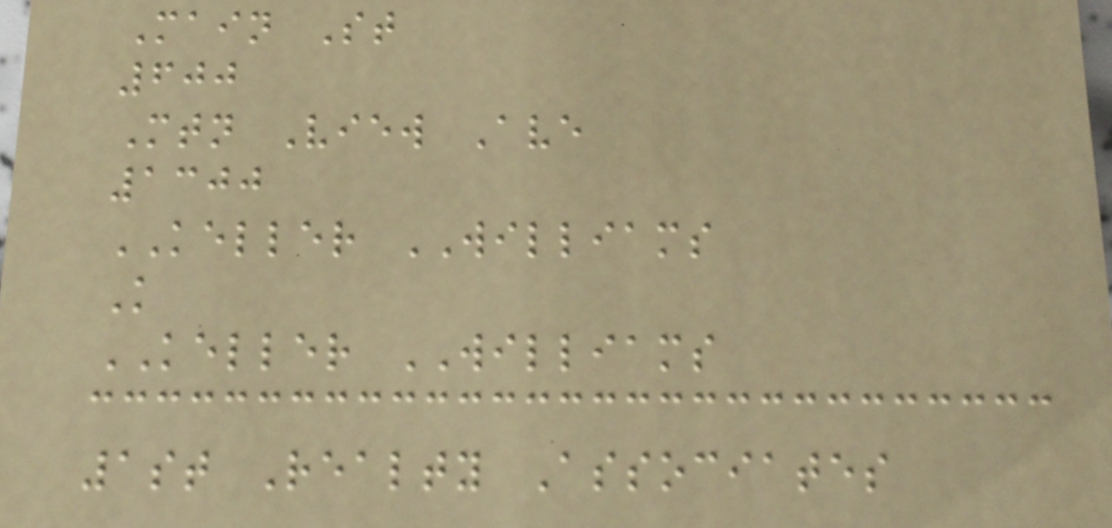Main St
600
Mtn View Ave
1300
KELLER WILLIAMS
K
KELLER WILLIAMS
1st Realty Associates
